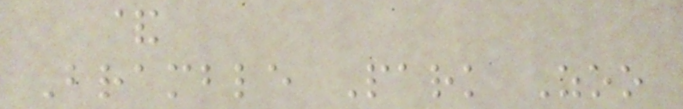&
Bramble Park Zoo
